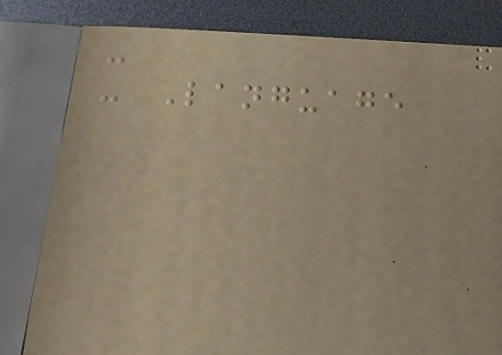-
- Language
